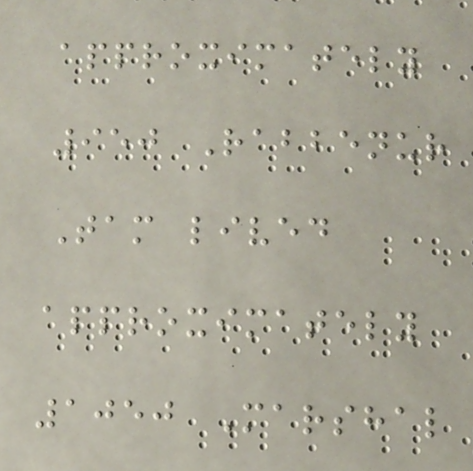approximately
950 Rabbenur
Tam lived
approximately
1050 Marshal
